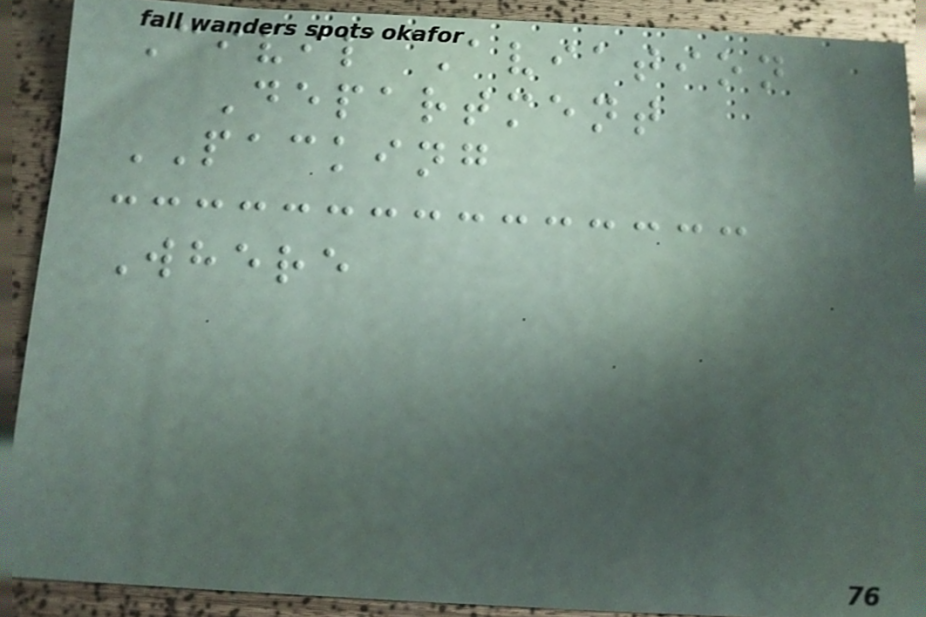Civil Aviation
Department
PACKING
Where
